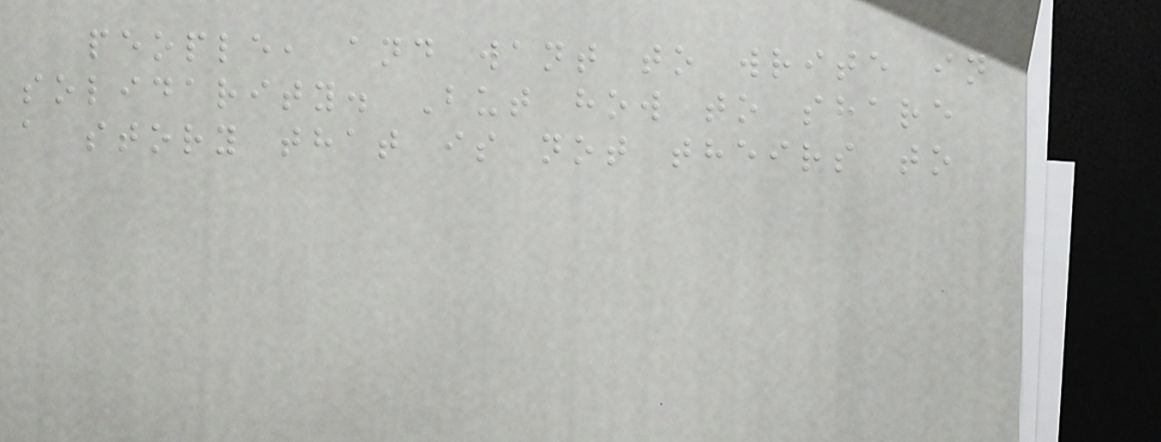people, and want to write in
solidarity. But how to share
a story that is not theirs to
